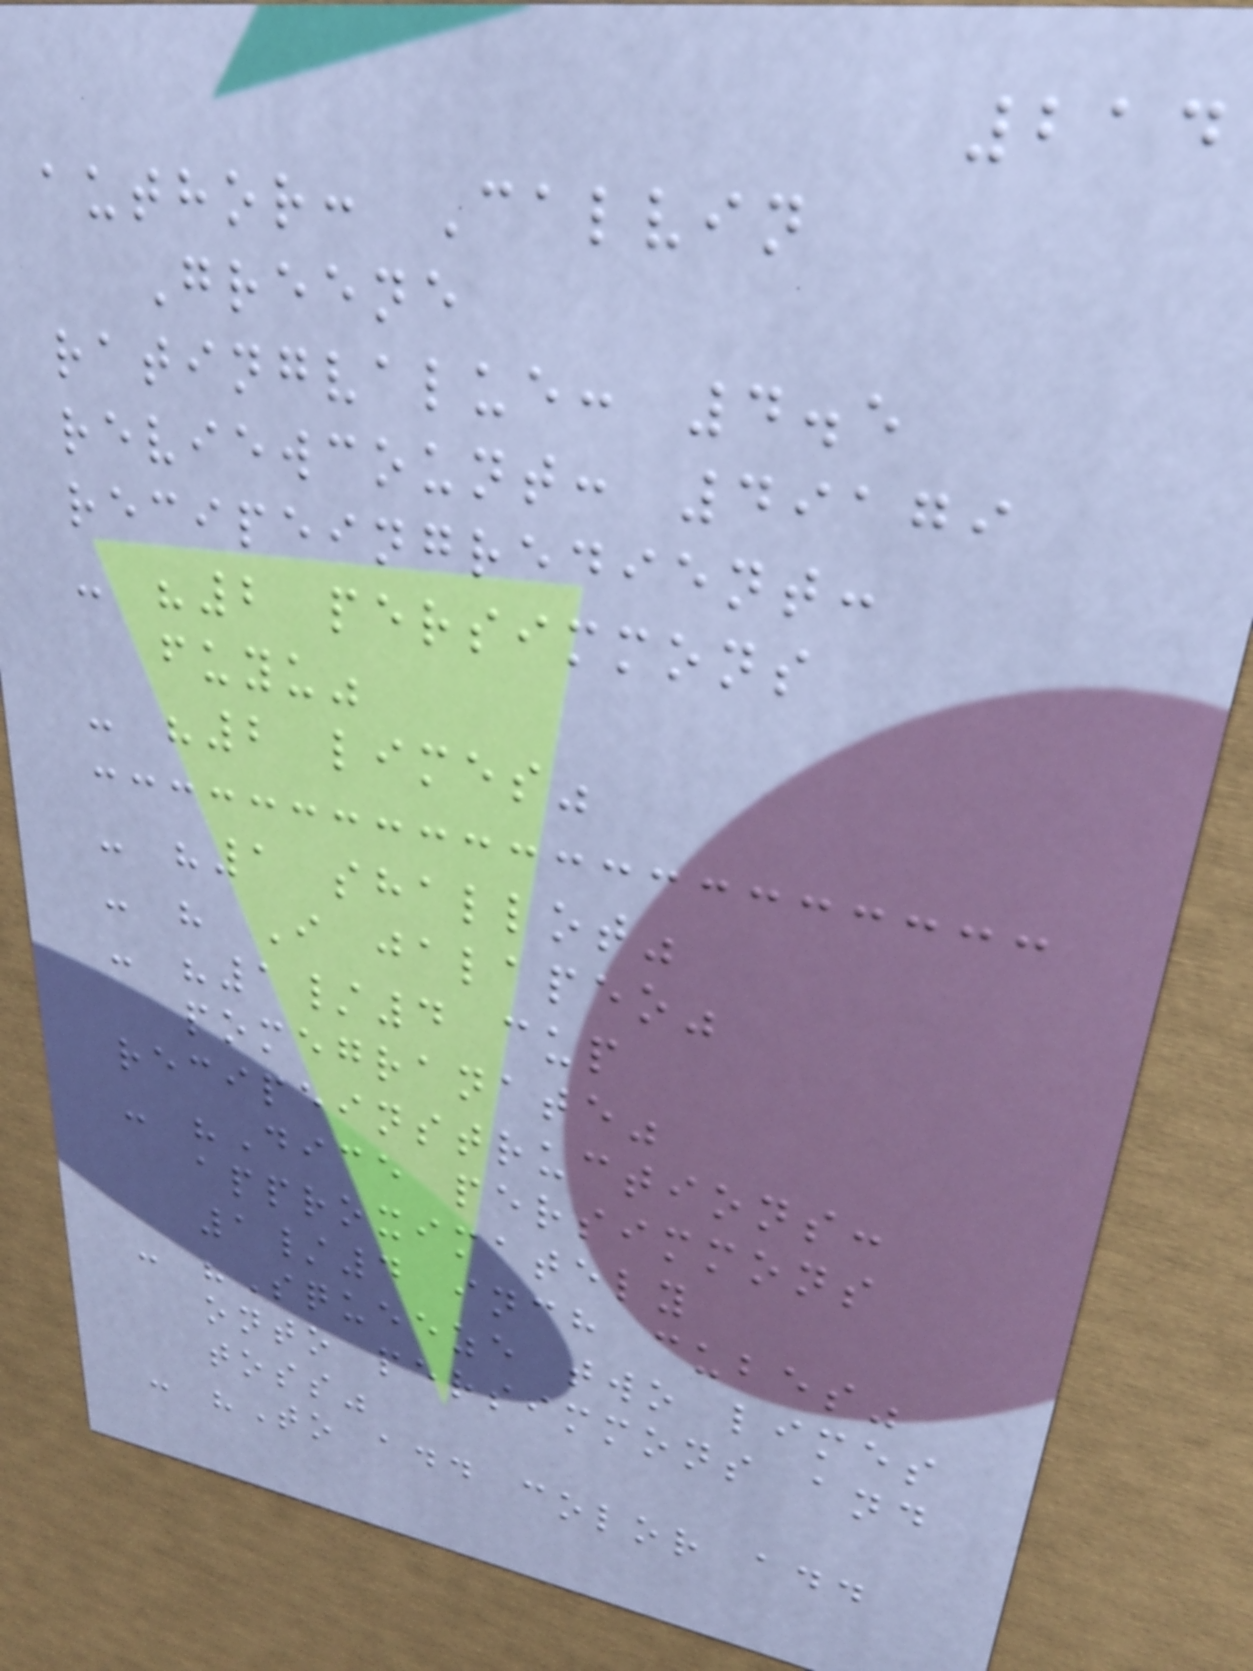214
author: Calvin
Greene
ratingvalue: 4.5
reviewcount: 49179
recipeingredient:
- "2 persimmons
fuyu"
- "2 limes"
- "1 shallot"
- " I jalapeo"
- "1/4 cup
pomegranate"
recipeinstructions:
- "Dice persimmons
approximately
1/4 inch cubes"
- "Squeeze two limes
onto persimmons and
toss"
- "To add color add
